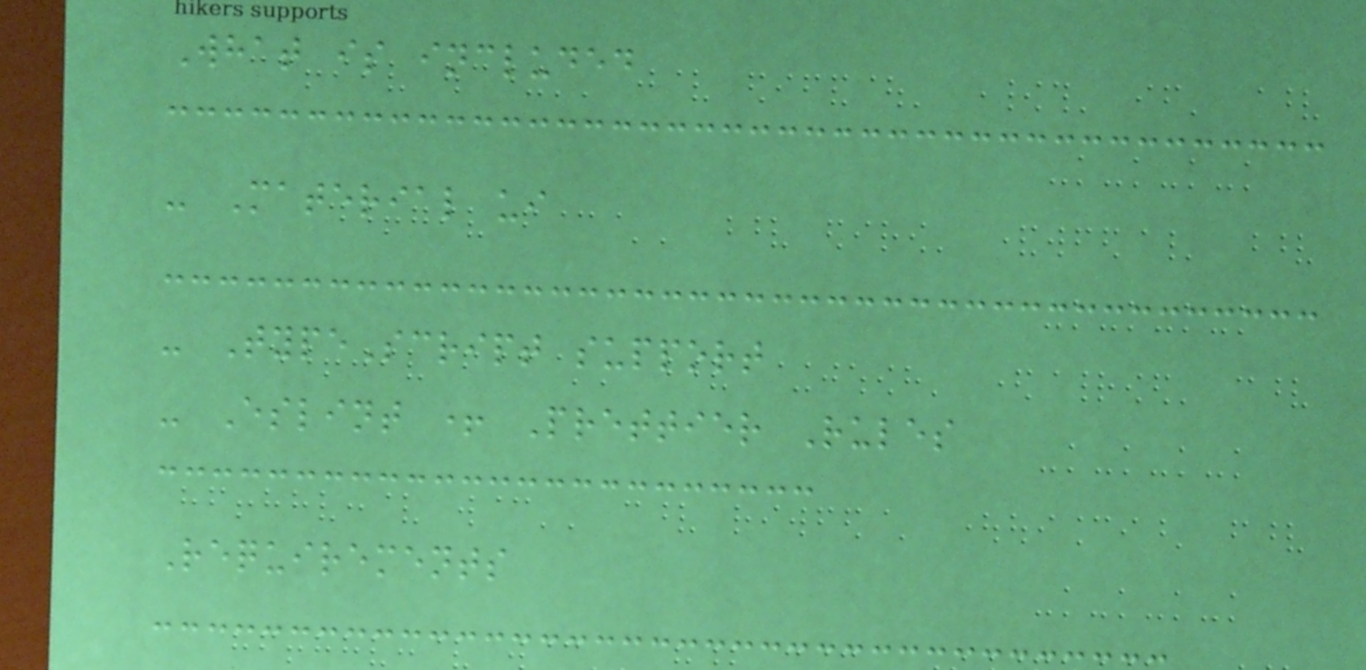What is included
- Material ui
- TypeScript support
- Eslint + Prettier Rules
Requirements
